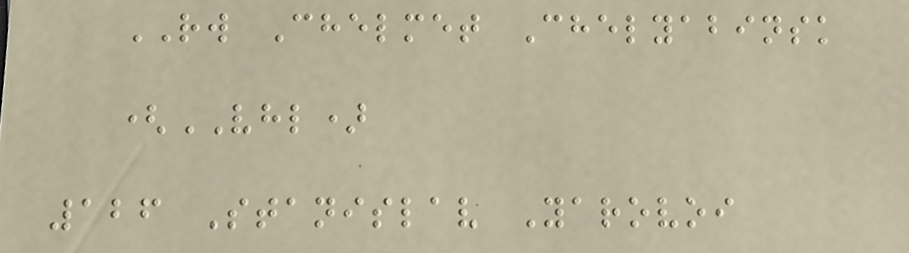RW Chelmet Chelyabinsk
(VHL)
126 Stanislav Yarovoi
